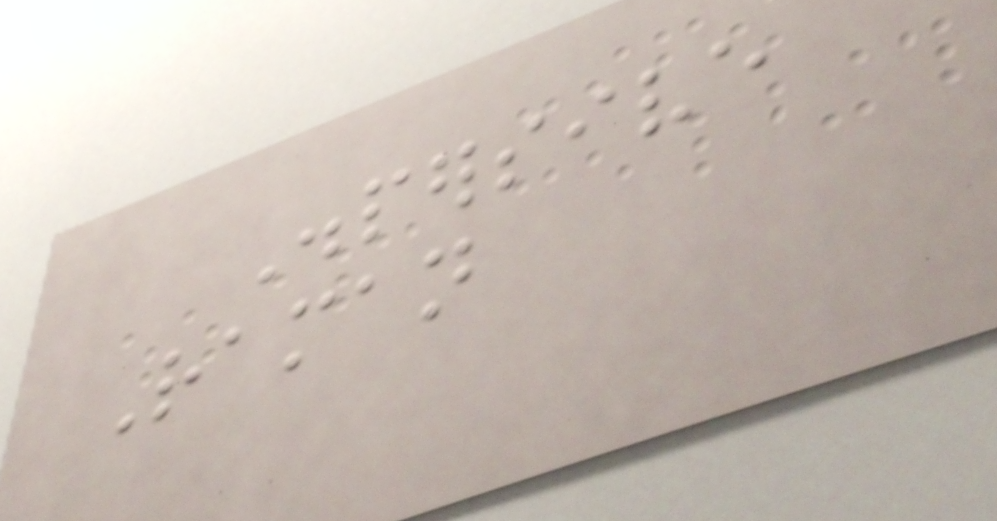Dispersive
Raman
